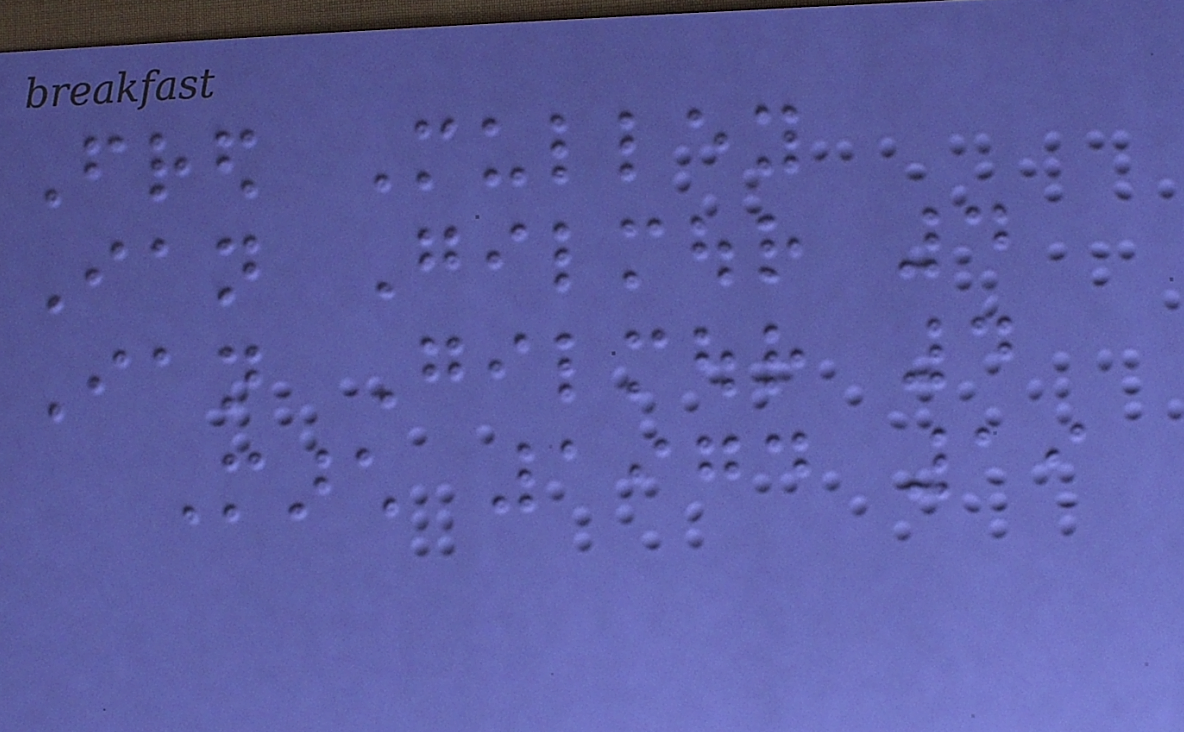Fred Mulley
Ian Gilmour 4
Ian Gilmour 4
March 1974 19
